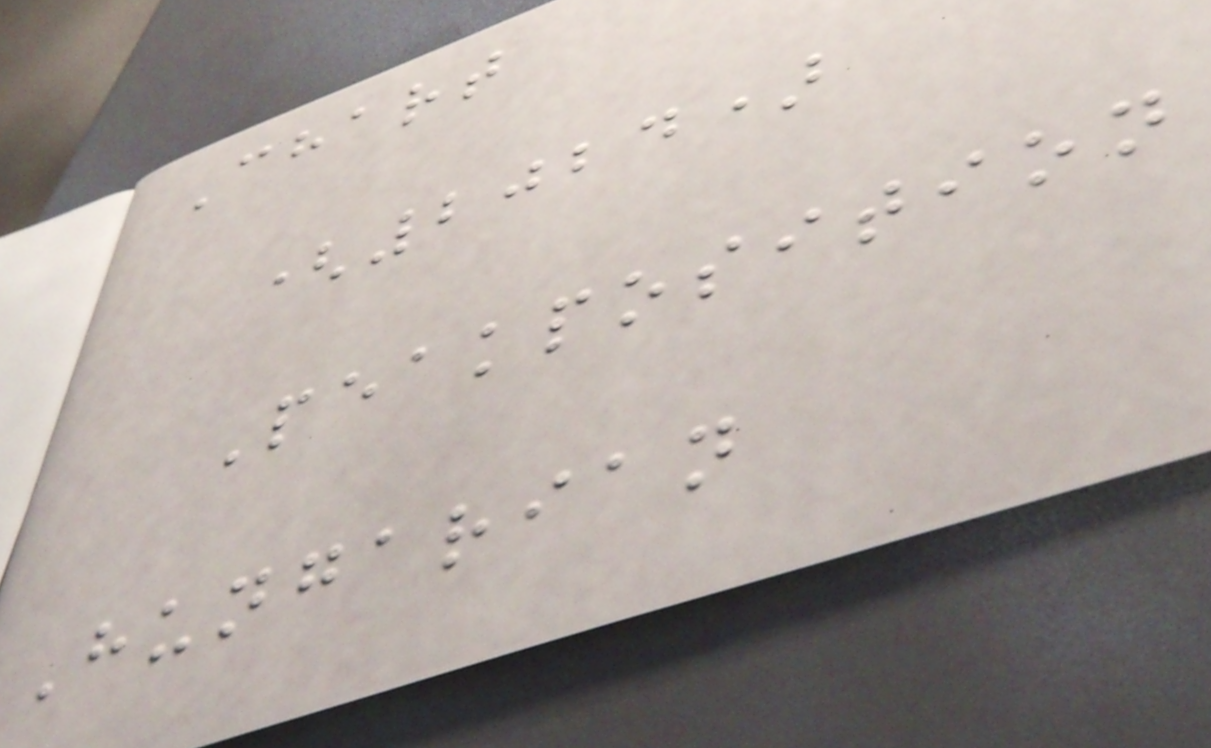Chart
(2024)
Peakposition
Hungarian
